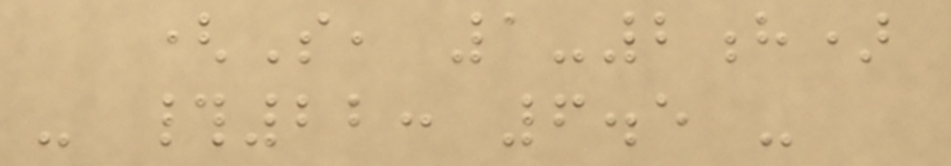(S, 1-2h)
- #22: 6.5 -
